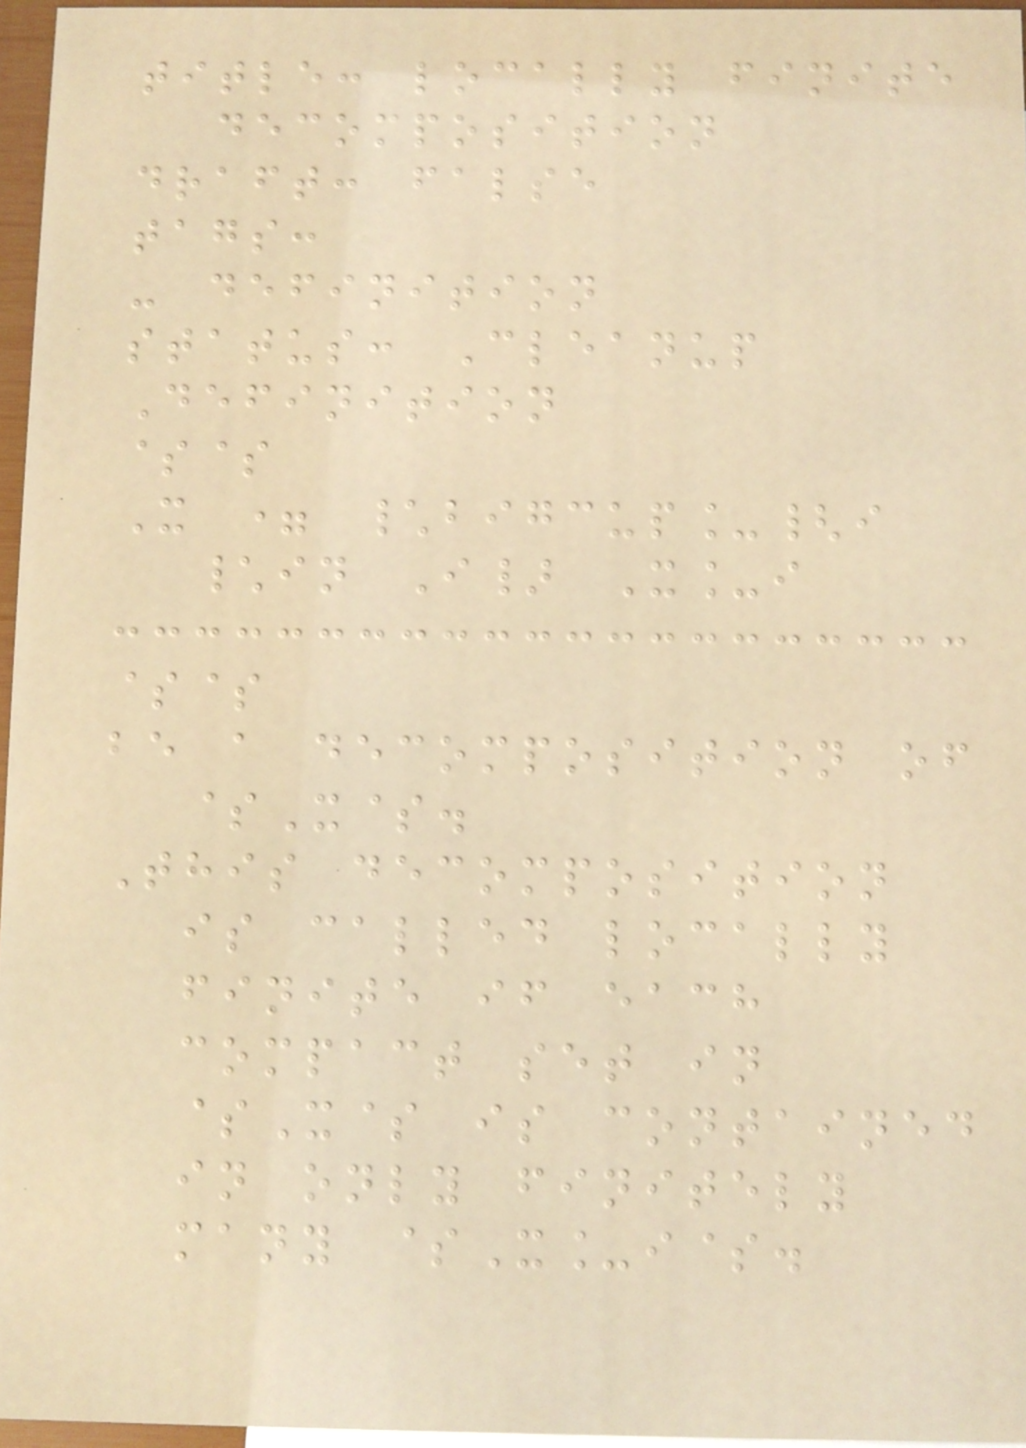title: locally finite
decomposition
draft: false
tags:
- definition
status: Cleanup
Definition
$$
X = \bigcup_{i
\in I} X_i
$$
be a decomposition of
$X$.
This decomposition
is called locally
finite if each
compact set in
$X$ is contained
in only finitely
many $X_i$.
